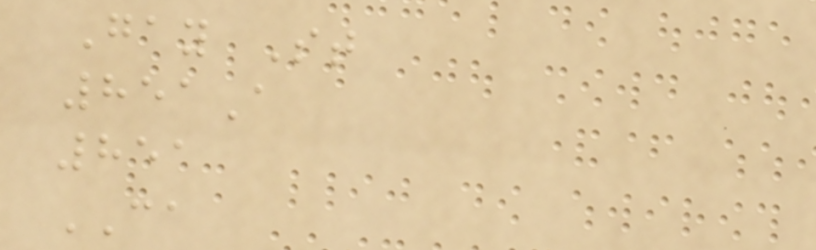Gay St
851A
851
CA
